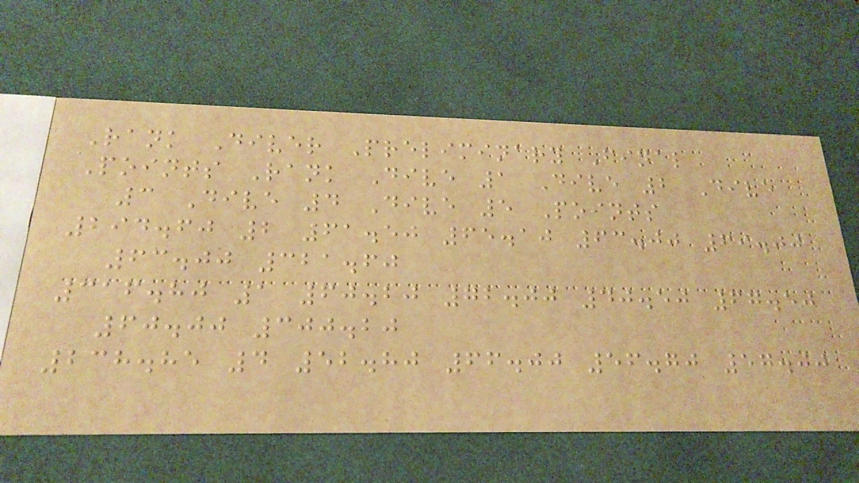Rank Diver Preliminary Final
Points Rank Dive 1 Dive 2 Dive
3 Dive 4 Dive 5 Points
294.60 2 61.50 65.10 63.00 69.00
63.00 321.60
316.80 1 60.20 72.00 40.50 67.50
60.00 300.20
238.85 4 52.80 66.00 56.70 57.00
